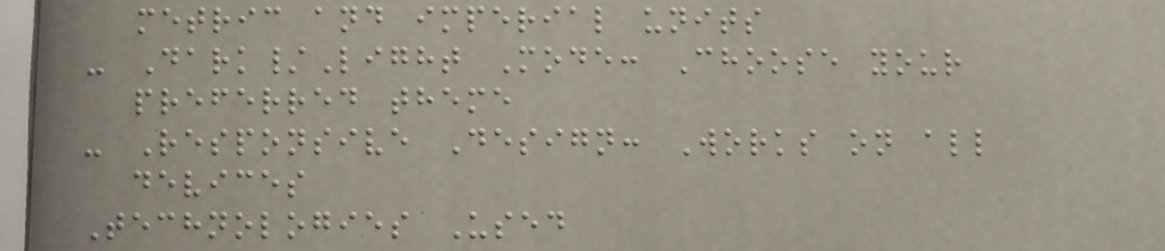metric and imperial units
- Dark/Light Mode: Choose your
preferred theme
- Responsive Design: Works on all
devices
Technologies Used
